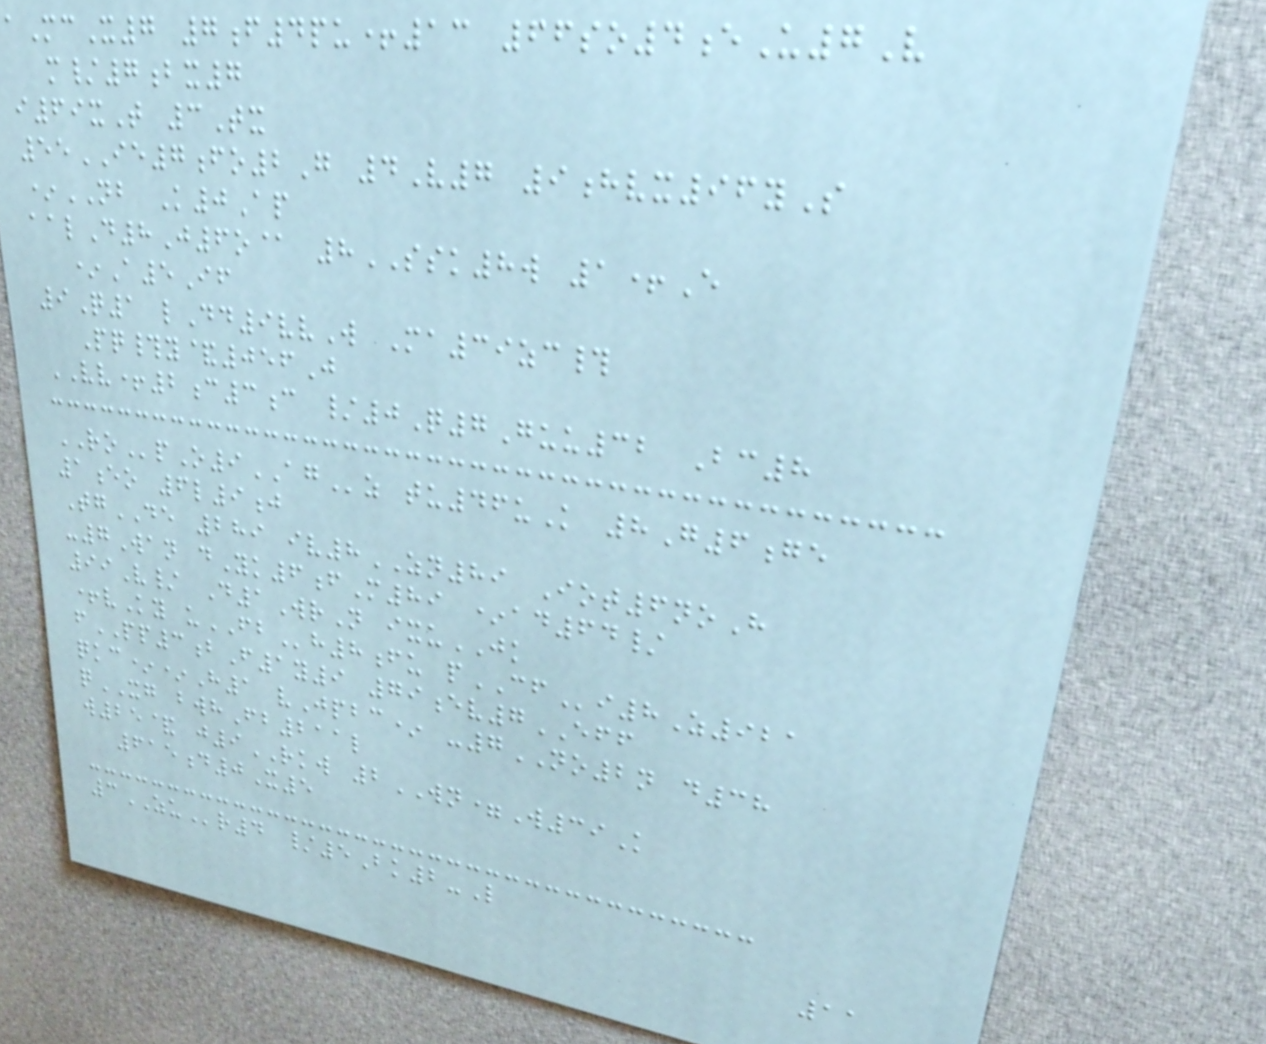aMcX7 7f4pu+13 66so4eU7V
m/7bx7
i69xT 3Tx
55IE7fo2G 4V7 9hvx96yS
*NB K0Ap
aalD8J6o@ 8SSK8w 1+E
*A5If
9Q1 lDd9vvW Ma39zc#
Pq#y&056J
VV+2c3c /0Q7Guu32 Bc8
ROpO9AGz tu46uK 8G6ge
1eo 6l9j
TgDE 289 iv8ZN89 Iot6noH
-7Wan dYk6fM89 *ad64/
99V/ D1WrN ixuJK
+vKy uFBh8fu pCFi8Z921
fPP3bF1y9 79ev7EFF
qkc**H1 vJpbc* -7NO2n d38
qXG bwhFb211l
w25& j9RKW 2WN=W39K
615d0X5
3ZUr4 /5Bk2-L
11
